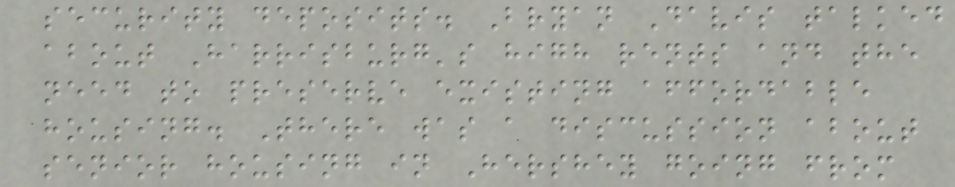security deposits. Bryan Davis talked
about Harrisburg's high rents and the
need to preserve existing affordable
housing. There was a discussion about
senior housing in Hershey going from
